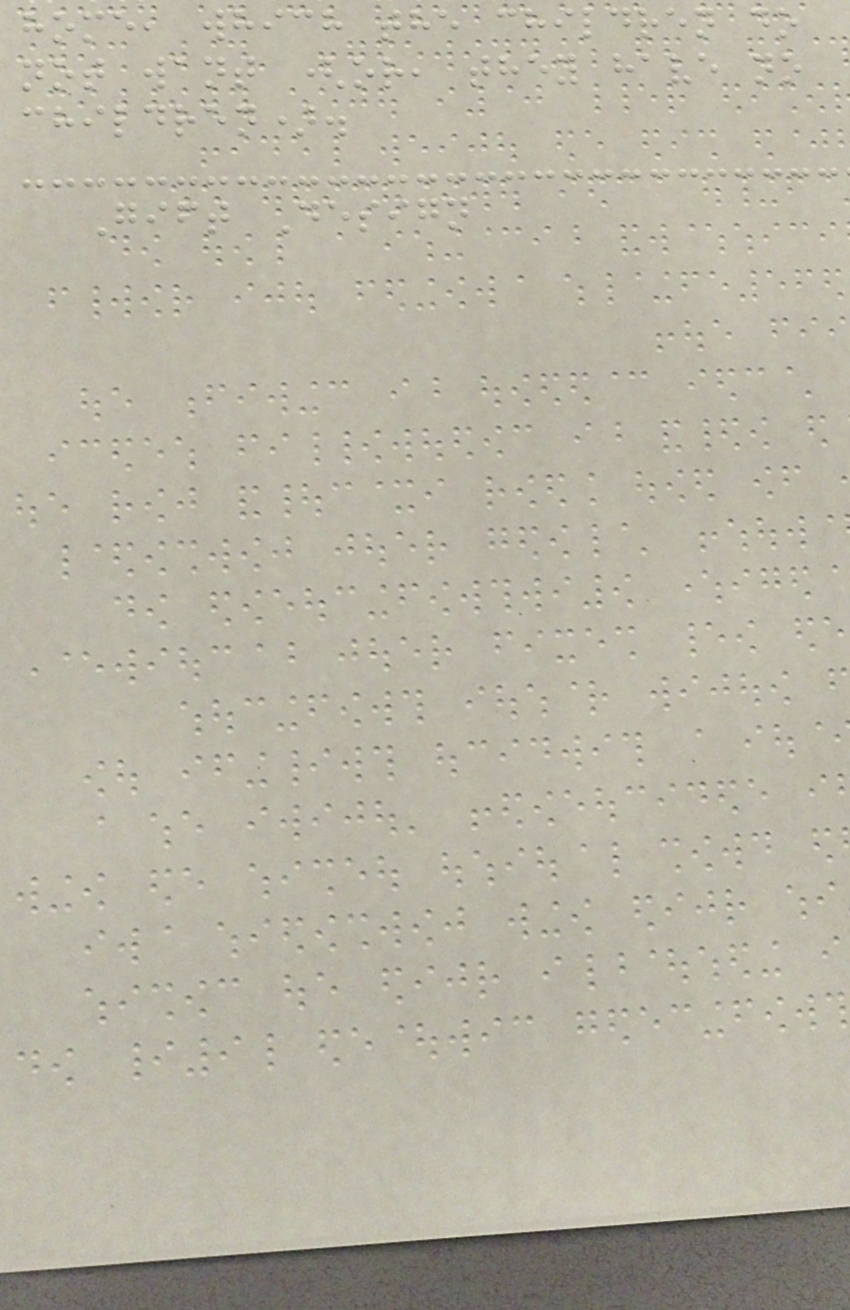home, which the children do
not want (or, they have no
children).
Gift Design
